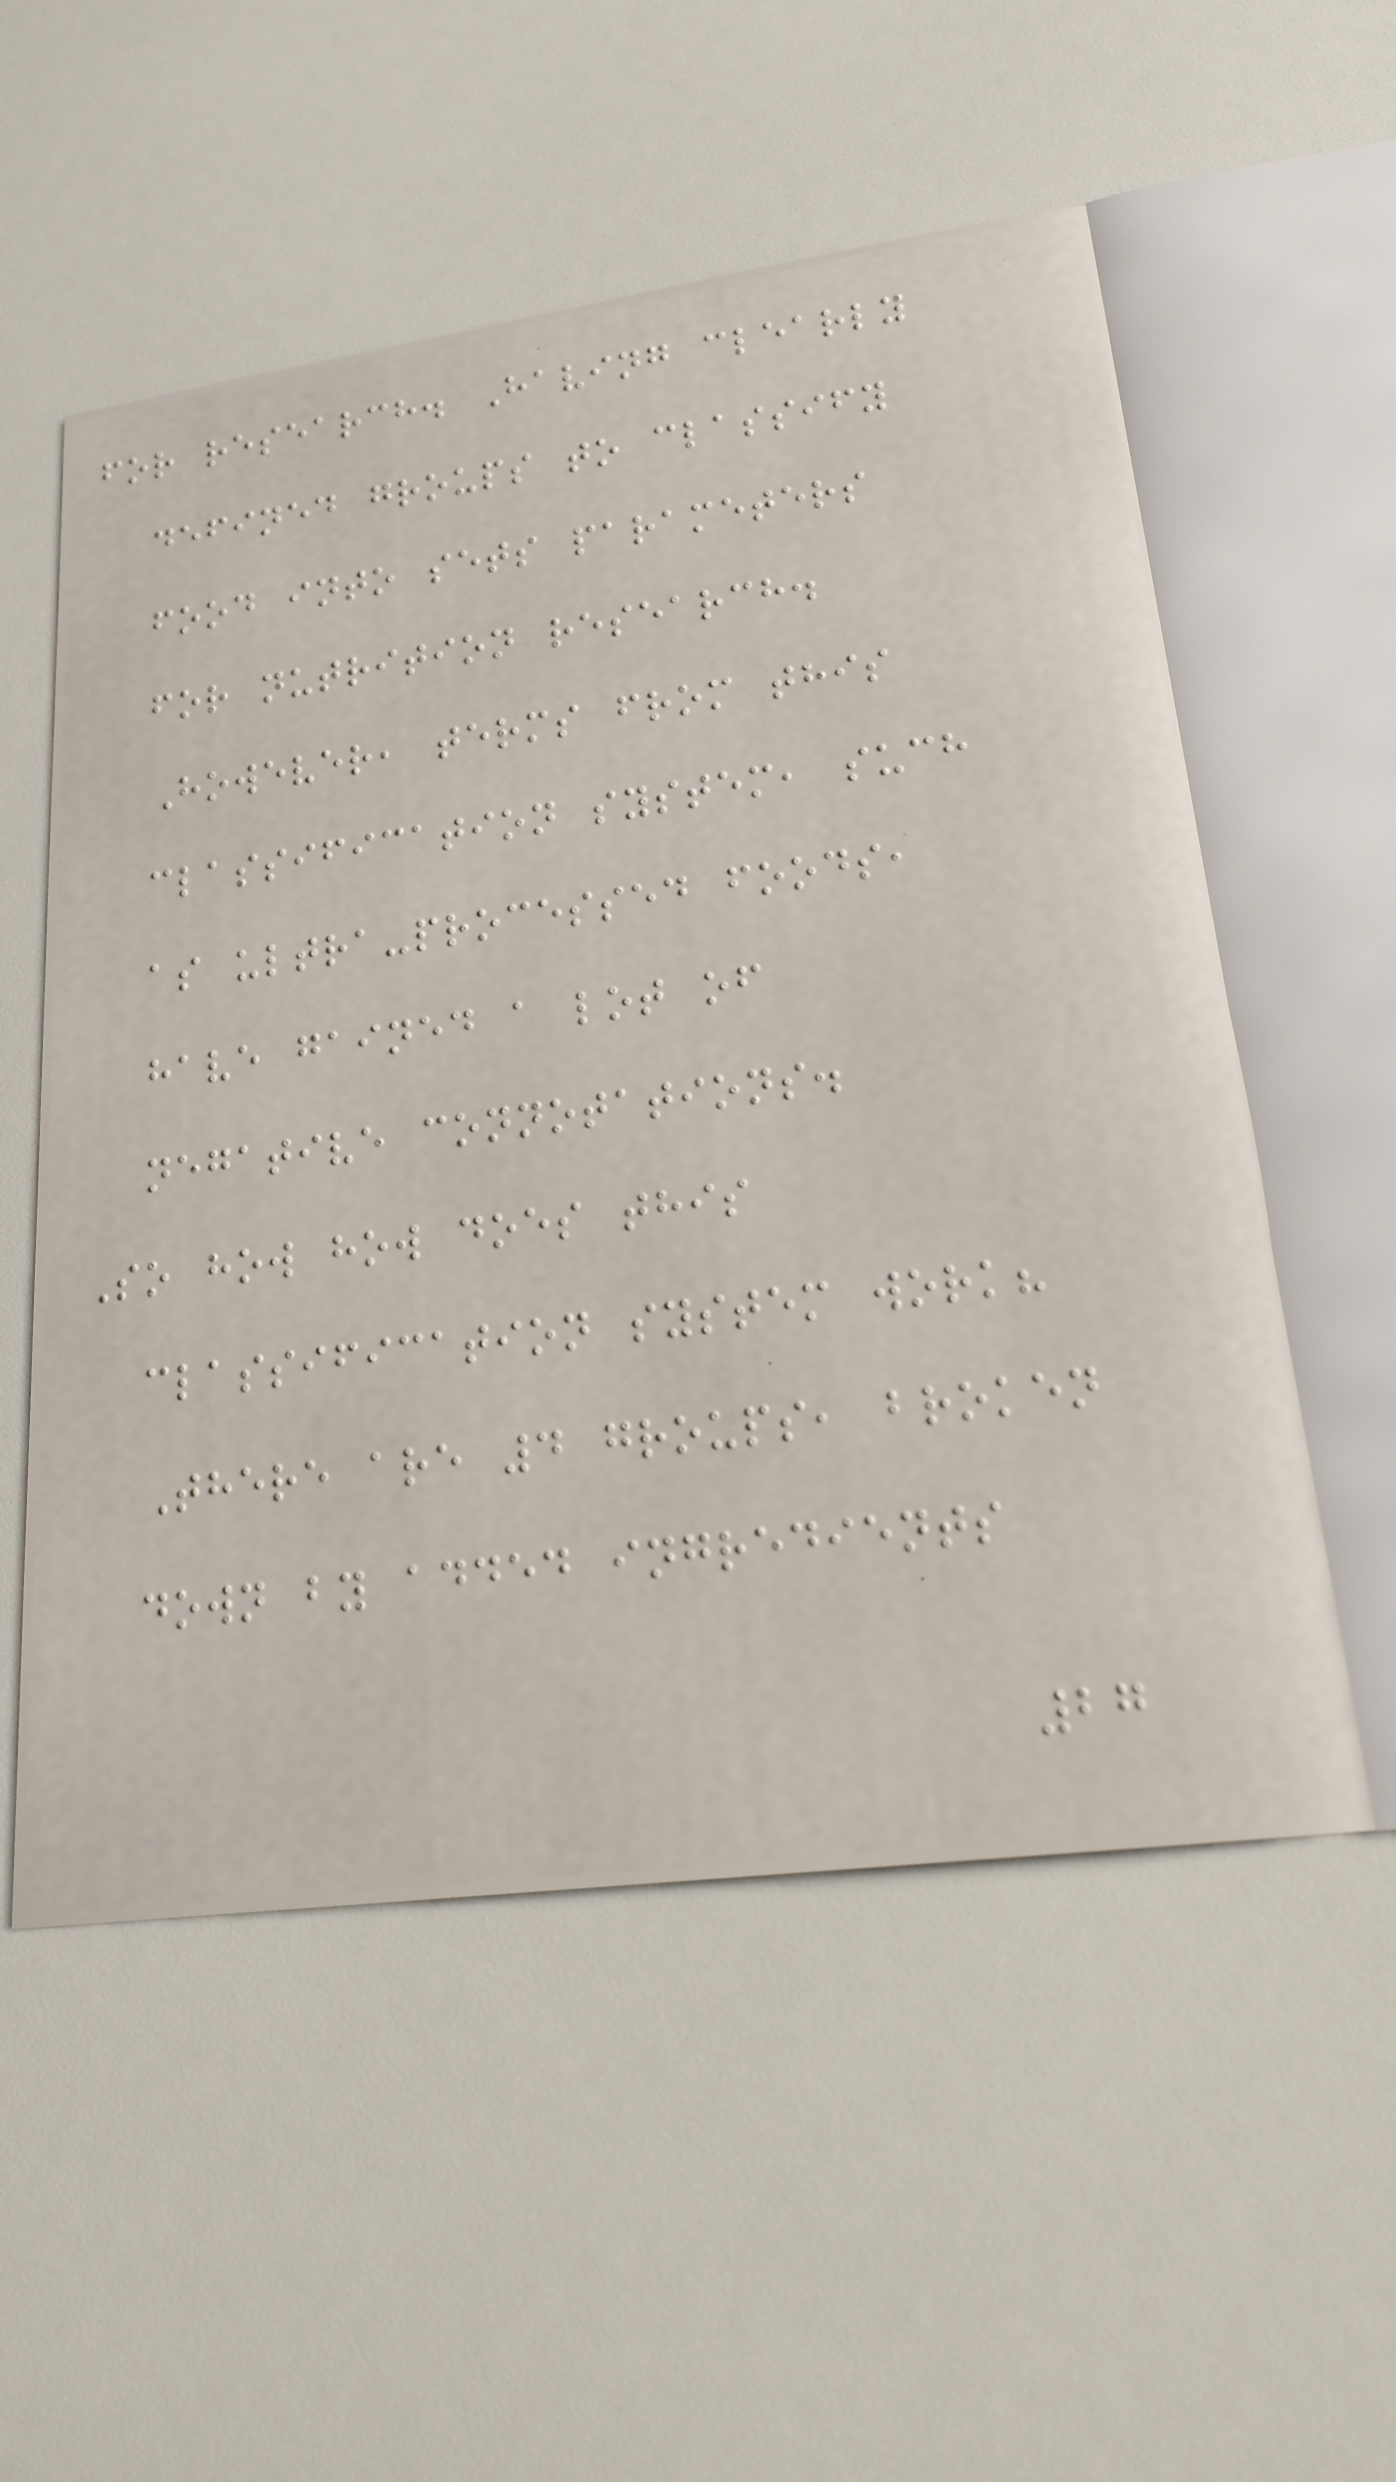for research. Having clearly
defined groups to classify
food into sets parameters
for nutrition research.
However, terms from this
classification system, such
as ultra-processed foods,
have gained a lot of
negative connotations.
So how how does this
classification system work?
There are 4 groups, broken
down by added ingredients
27
